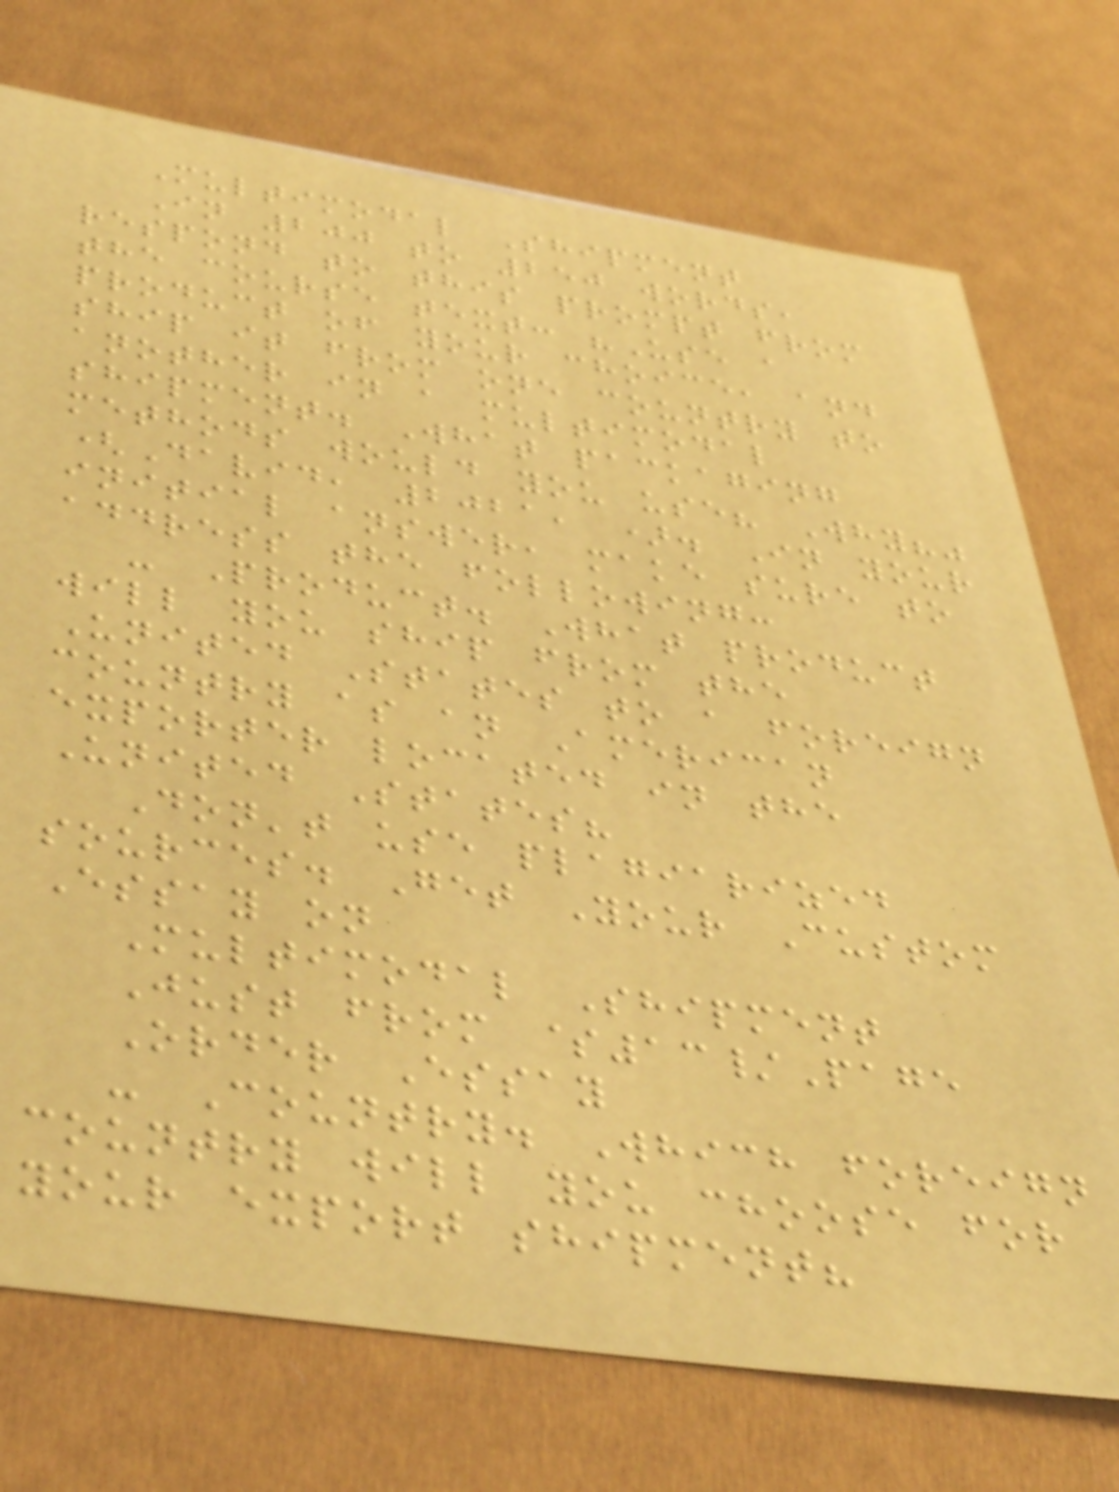Multimodal Shipment
In 200 to 250 words,
respond to this prompt from
the course text: "Use a
product of your choice, and
ship it from one country to
another in a multimodal
shipment. What packaging
methods would you use? Why?"
(David, 2021, ). In your
initial answer, make sure to
address the following:
- Product. What product
will you ship from the
United States to a foreign
country as an American
exporter located in the
United States?
Don't use plagiarized
sources. Get Your Custom
Essay on
Multimodal Shipment
Just from $13/Page
Order Essay
- Country. Which foreign
country will you choose for
your export shipment?
